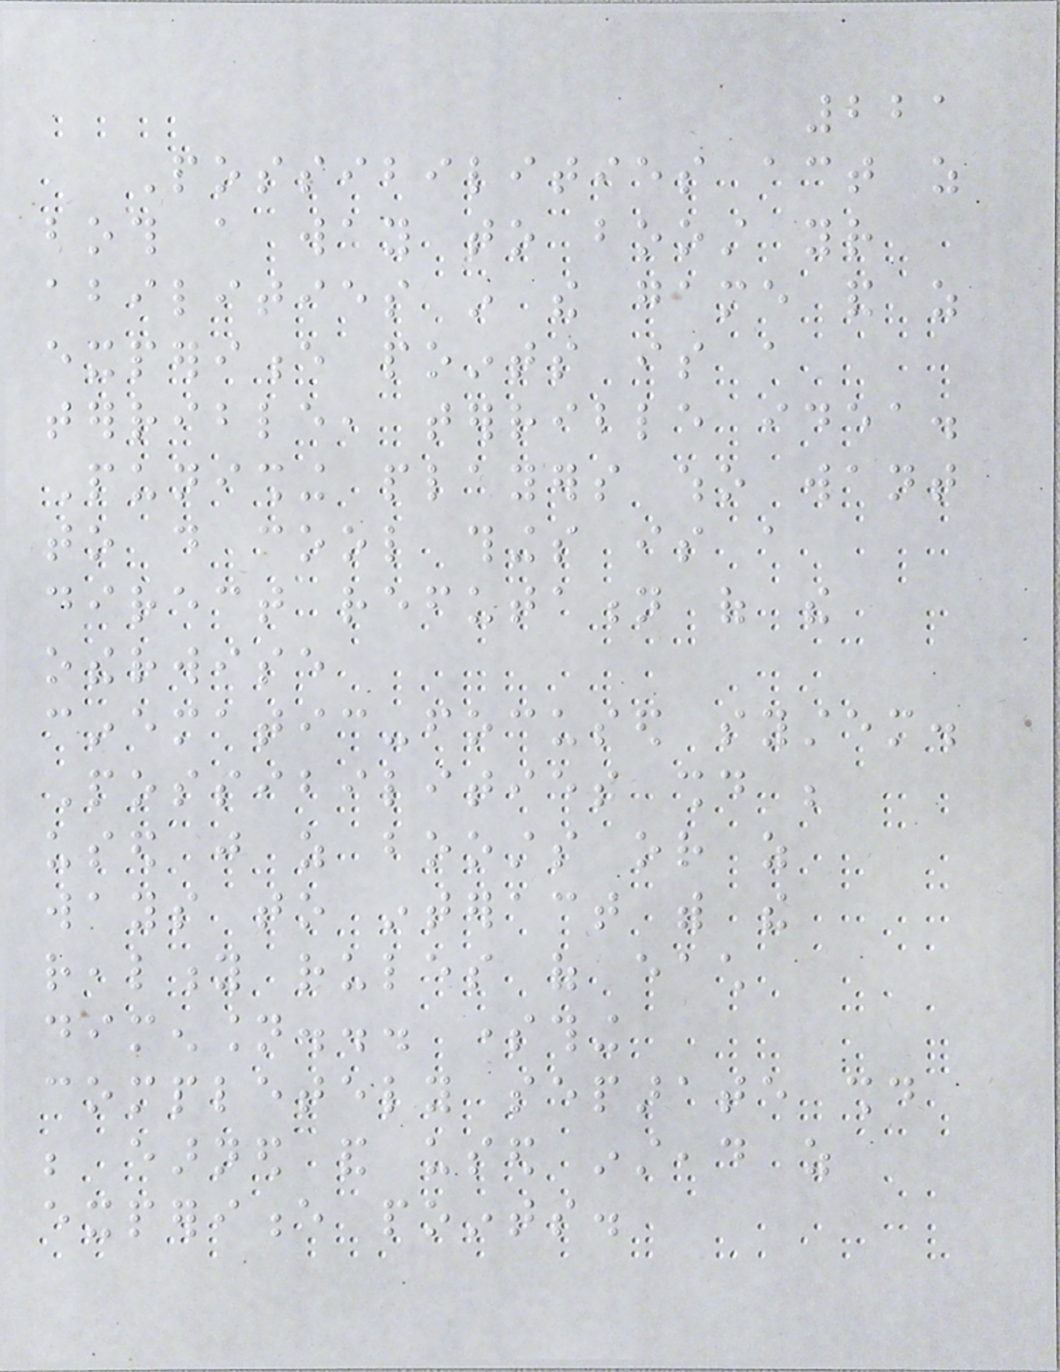221
Possibilities act as
both a way to boost your
abilities in the game and as
experience points is a
terrible, terrible idea.
Punishing players who want
to do cool things is a
direct refutation of the
otherwise
cinematic-focused system.
Possibilities should be
used just as boosts or as
ways to interact with the
reality rules of each
dimension... something
completely separate should
be earned and used instead as
experience points.
